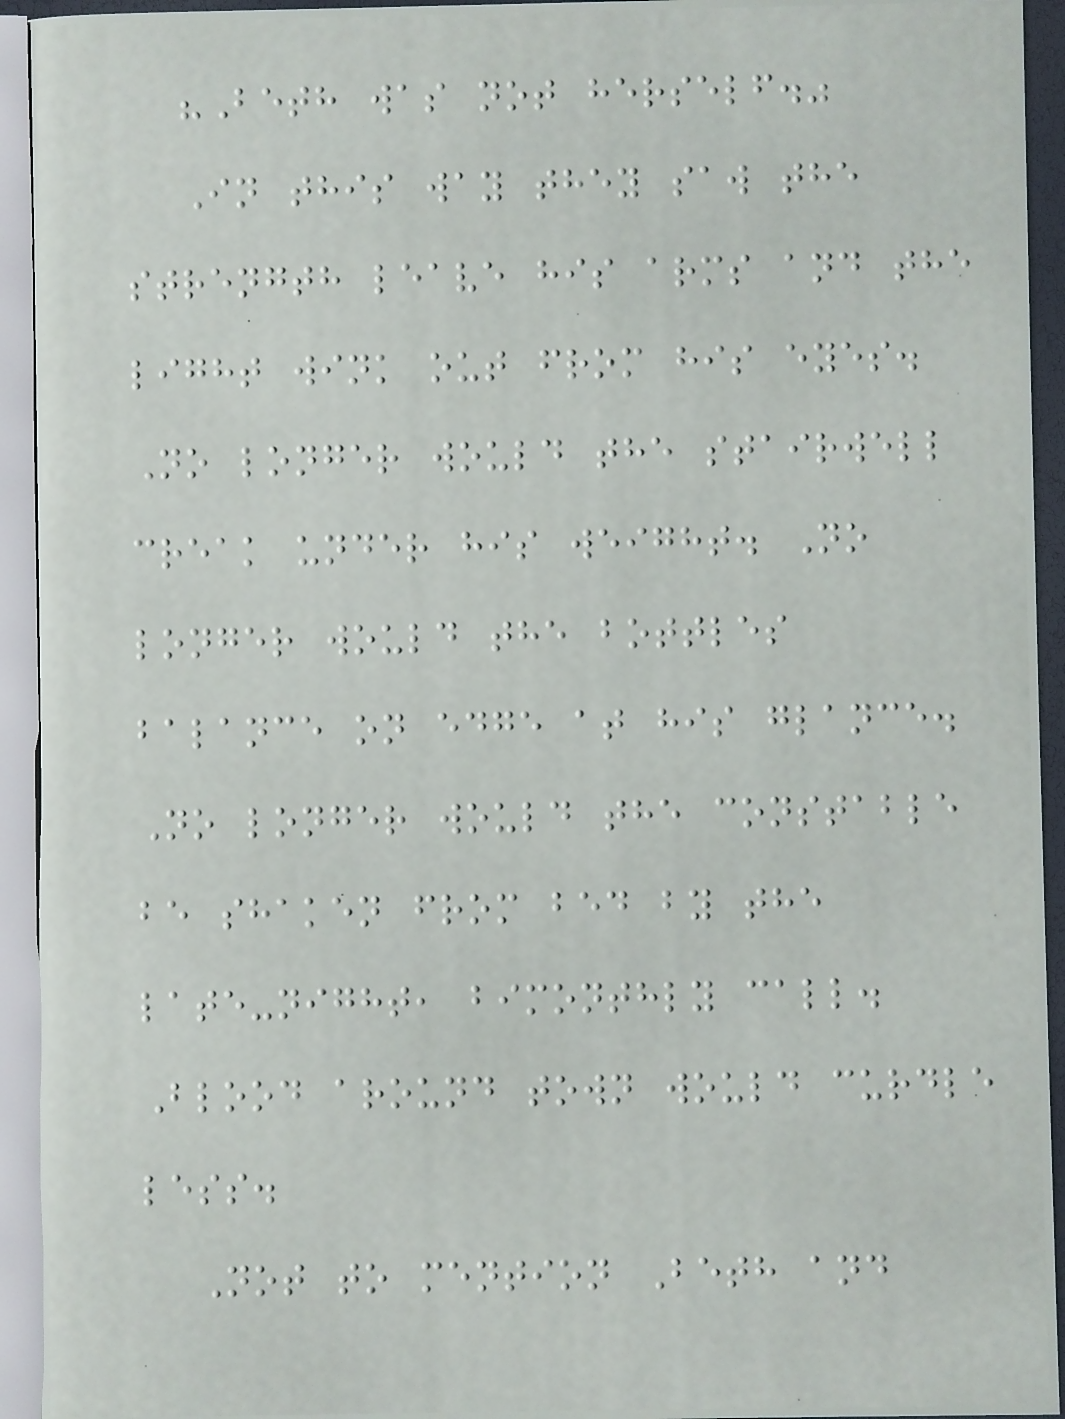"Beth was not herself."
In this way they saw the
strength leave his arms and the
light wink out from his eyes.
No longer would the stairwell
creak under his weight. No
longer would the bottles
balance on edge at his glance.
No longer would the constable
be shaken from bed by the
late-night, bimonthly call.
Blood around town would curdle
less.
Not to mention Beth and
